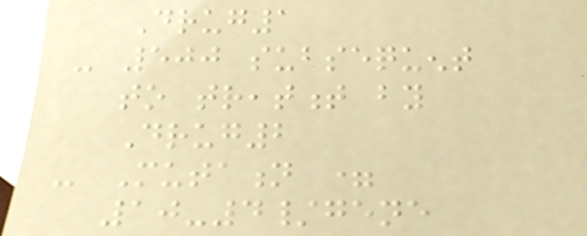Drug1
- 500 subsequent
to treatment by
Drug2
- Mutation =
10-4/gene
